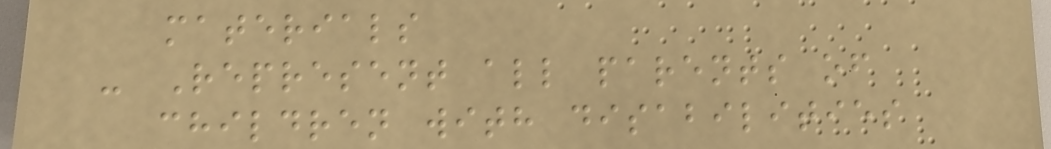materials
- Represent all parents of
children with disabilities
